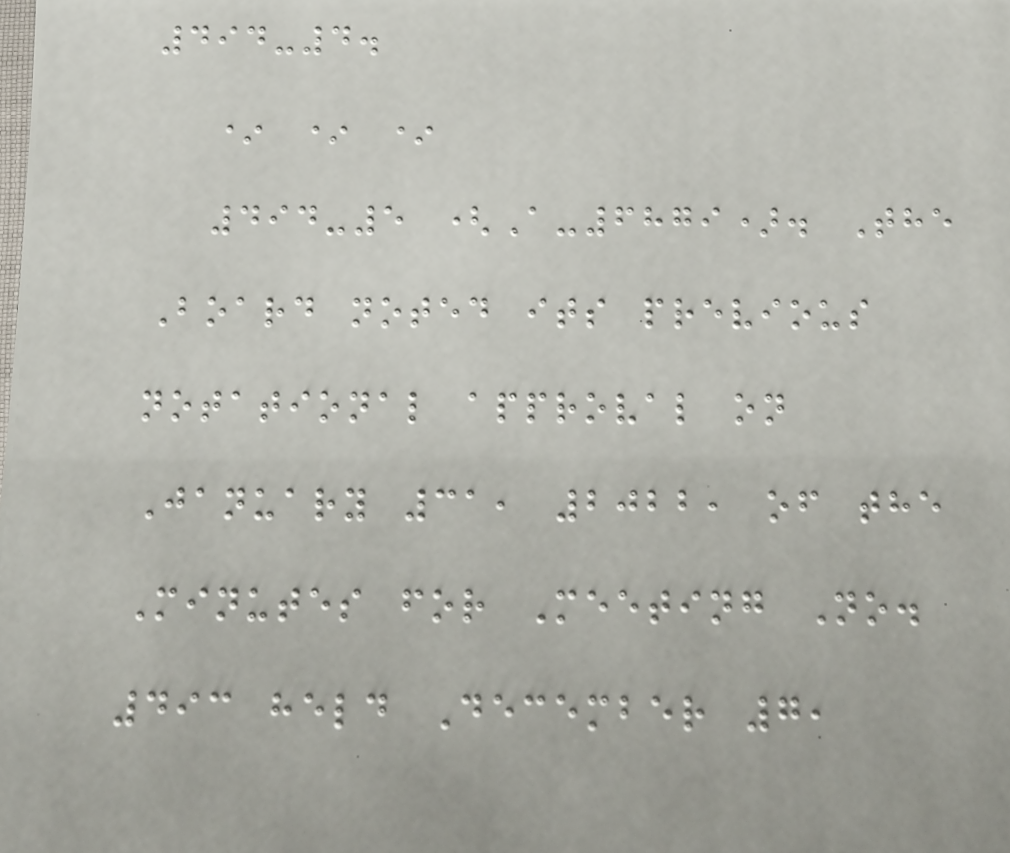494-4.
* * *
494-5 (A-6879). The
Board noted its previous
notational approval on
January 31, 2022, of the
Minutes for Meeting No.
493 held December 7,
